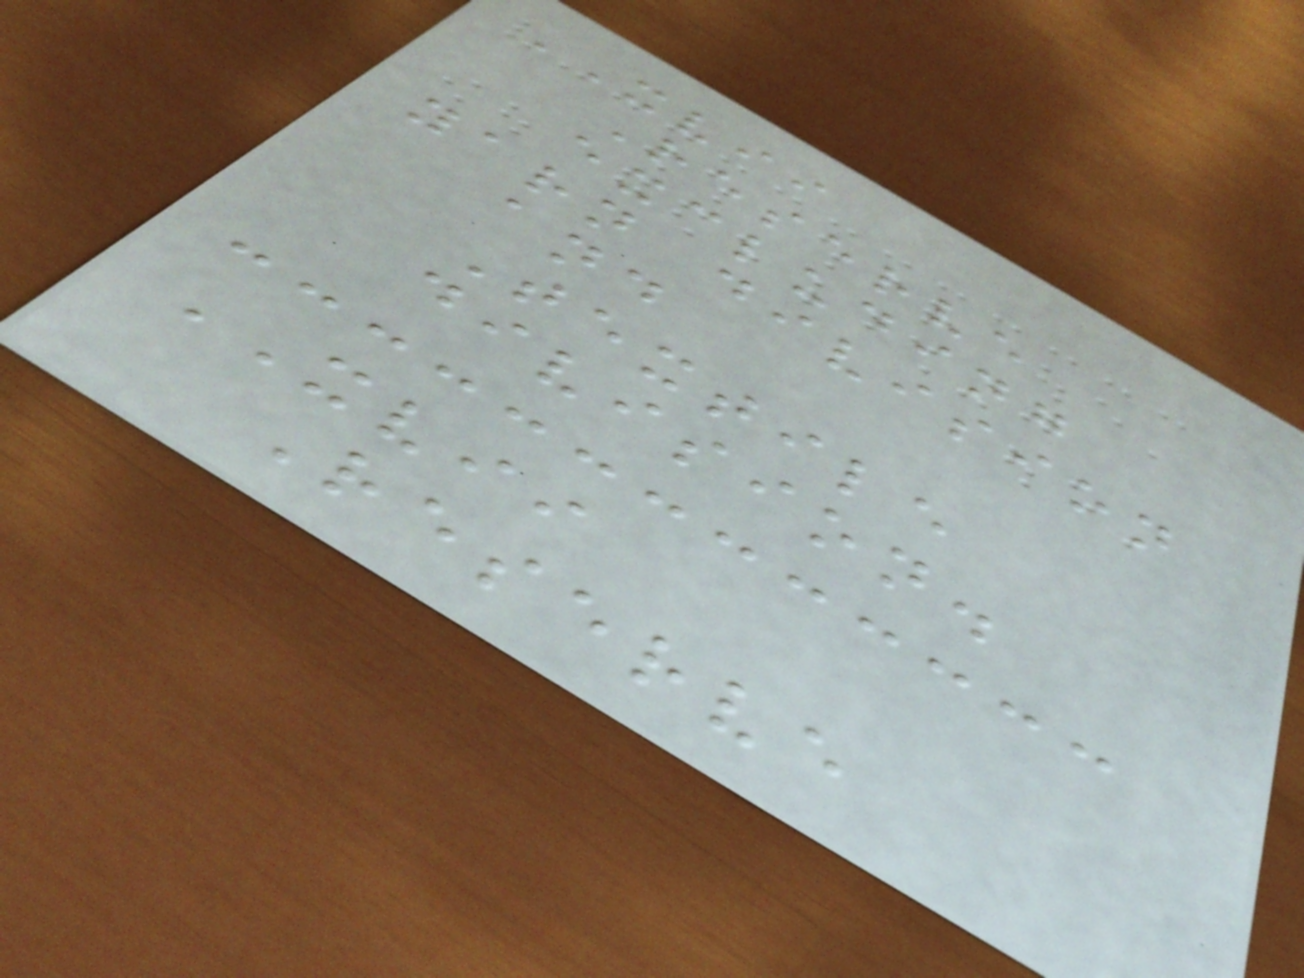XVII
Reserve
excluding
yarn division
and
Textile
division.
XVII
Reserve
